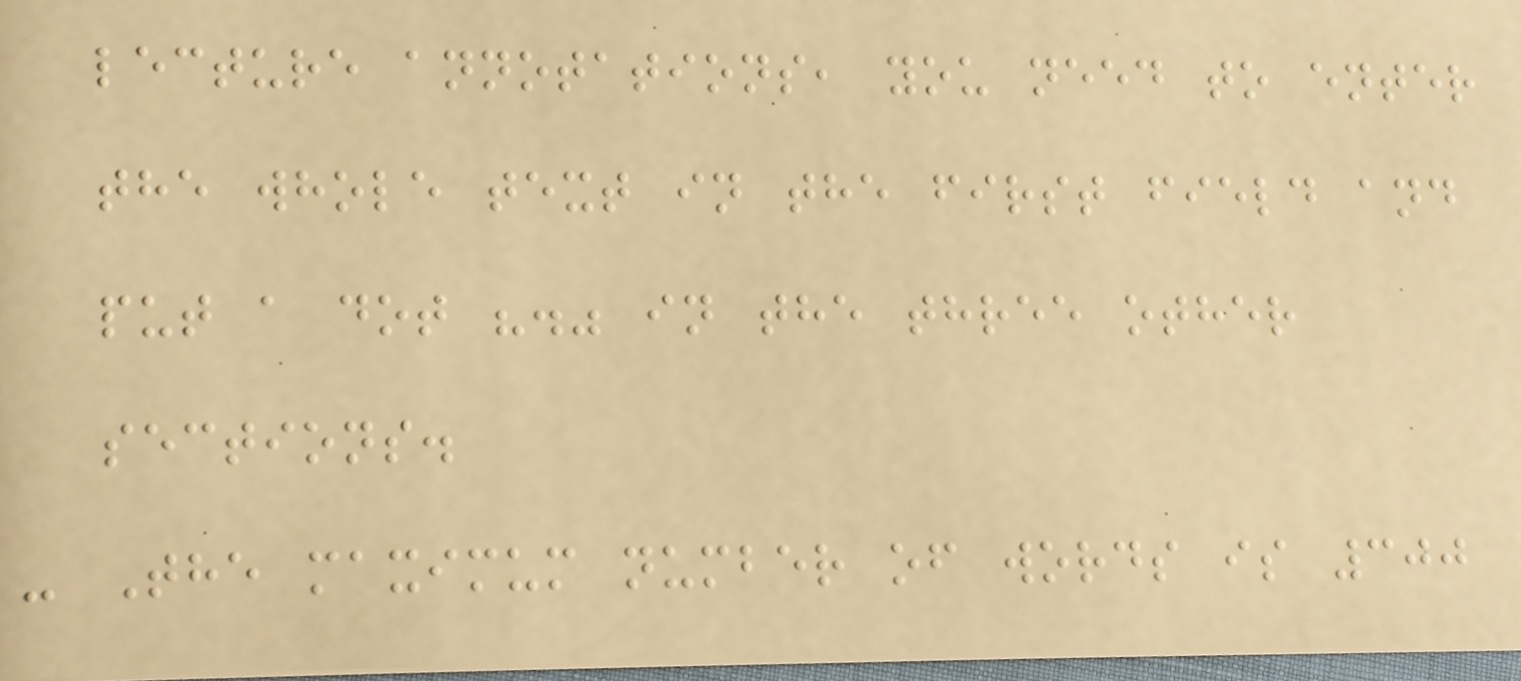lecture annotations, you need to enter
the whole text in the first field and
put a dot "." in the three other
sections.
- The maximum number of words is 300
